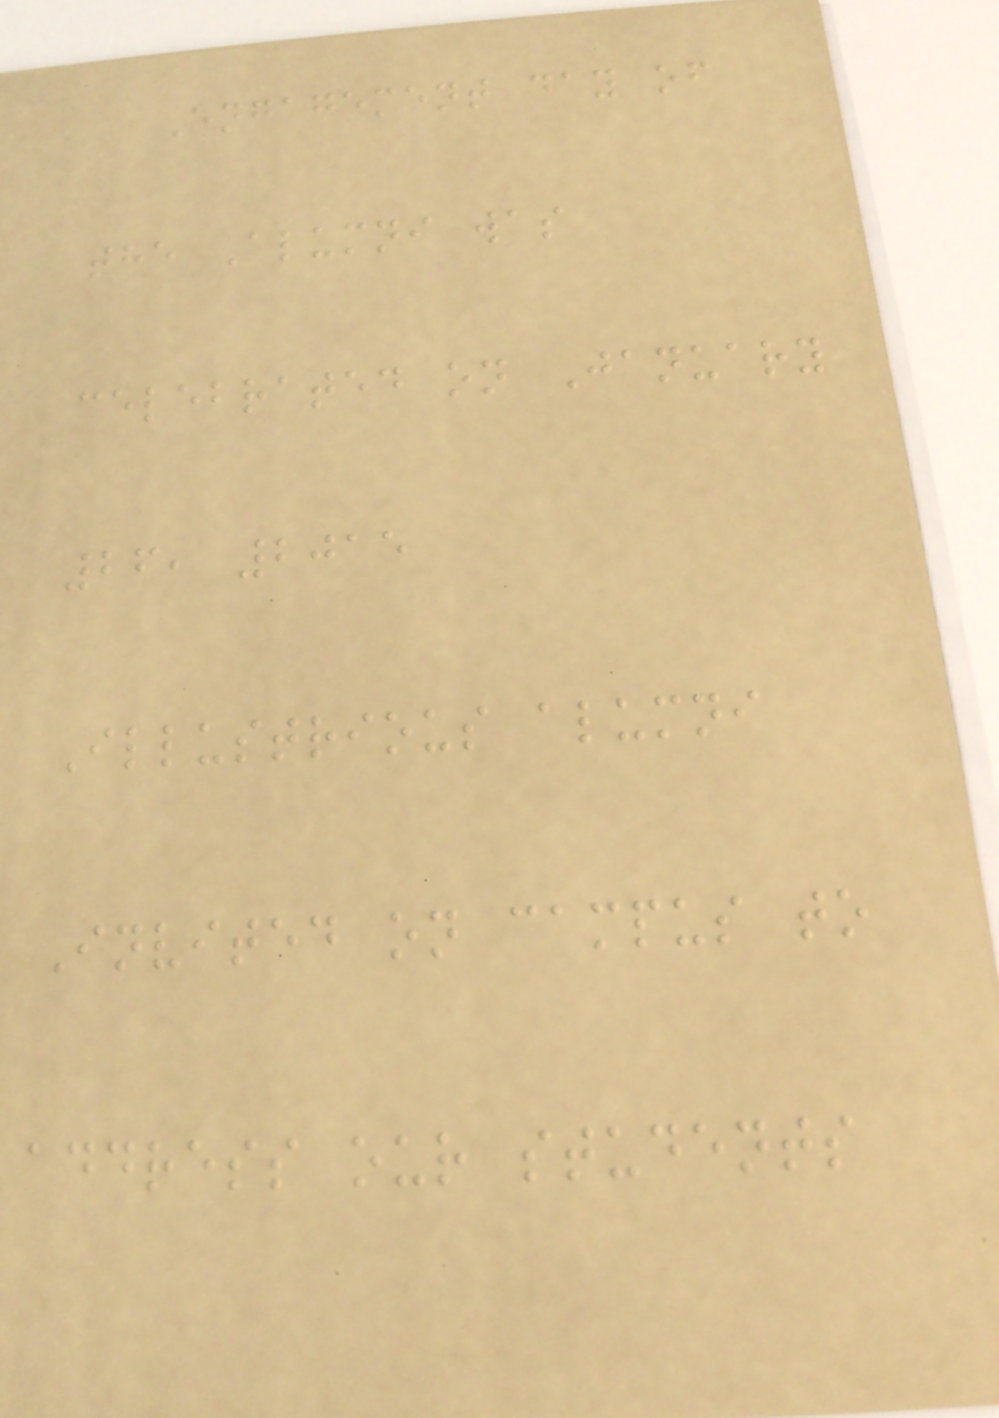Engagement day of
the Alumni was
celebrated on January
26, 2015
Illustrious alumni
Invited on campus to
address our students
